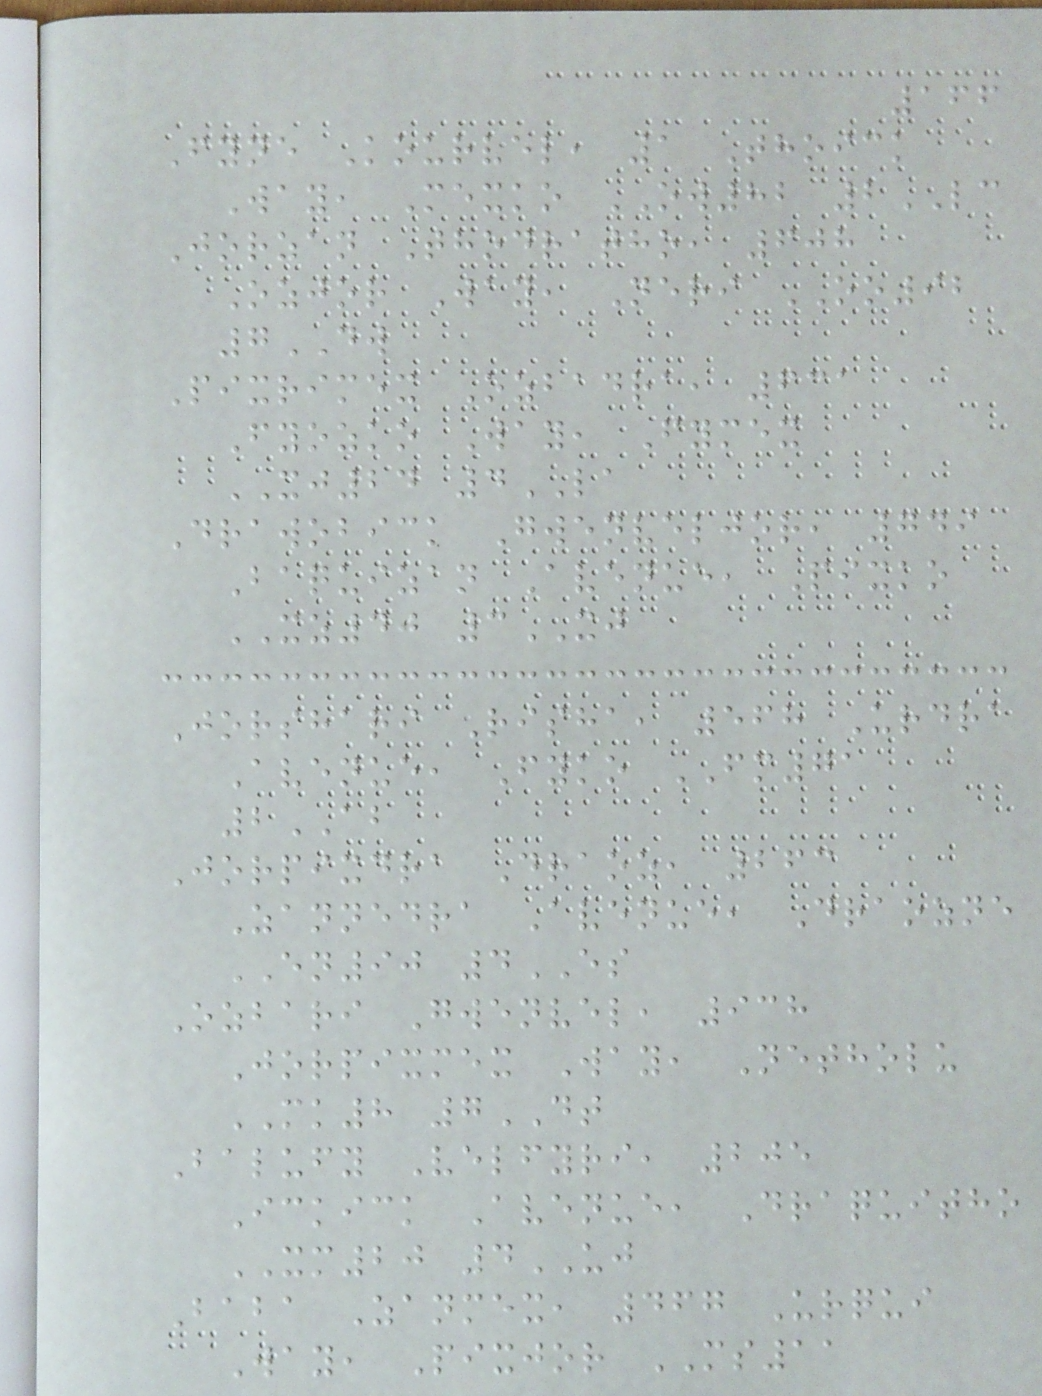166
Fyne Kourvel, 1 Thoick
Way, Mexko OW82 2LC
Jorzan Thodratho, 608
Ozjor Way, Neri OO92
7DW
Pixrimex Ozbadra, 631
Fyozko Way, Fymex
XJ24 4LA
Drawobick Gwenveljor, 749
Baquizan Avenue, Pixko
XZ40 3XJ
Jorshari Risha, 568 Urdra
Avenue, Fyko FM71
2AB
Jorpixdra Draoz, 263
Zannedra Avenue, Draozne
EN90 4ES
Ozbari Gwenvel, 938
Jorpixmex Way, Netholu
MK8 7DT
Balufy Velfyri, 205
Ickick Avenue, Draquitho
XM20 4UJ
Baba Zanmex, 467 Urqui
Way, Pixjor MS11
